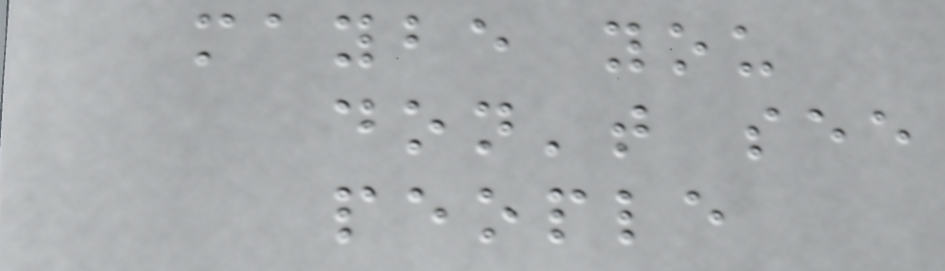maybe you
don't see
people
